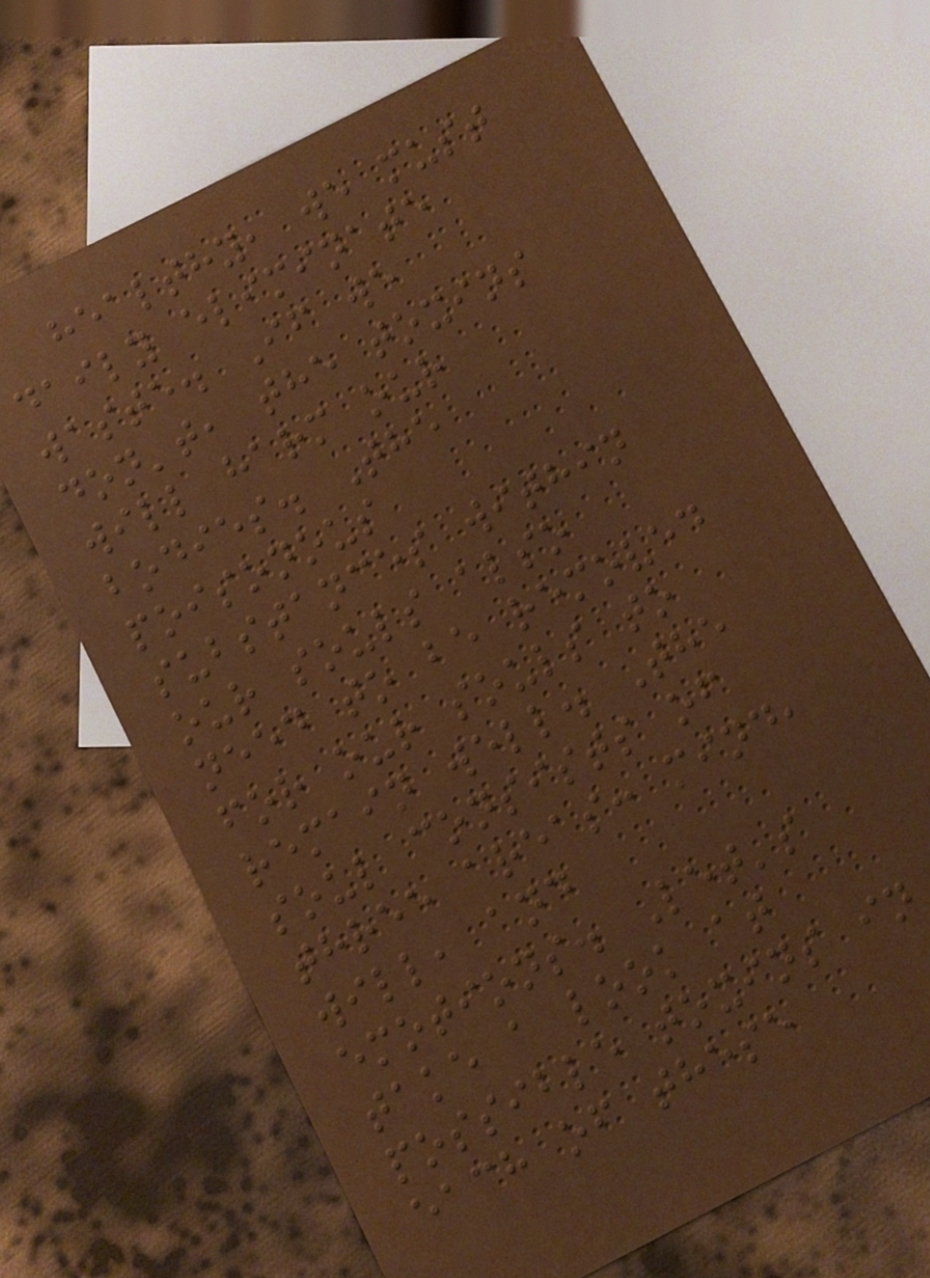healthy, we must
daily eliminate
waste. If we
don't, the toxins
will harm our
bodies. The
poisonous
substances within
our souls also
need to be removed
for our souls to
remain well. The
soul consists of
three areas: mind,
will, and
emotions. Let's
take a look at
possible toxins in
each of these
